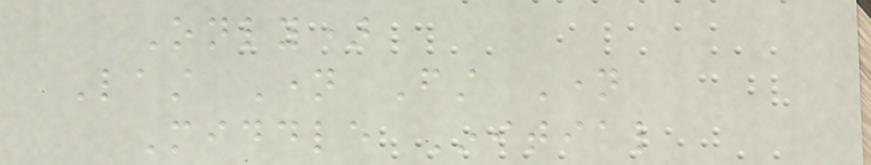Only)
Last Name First Name
Middle Initial
